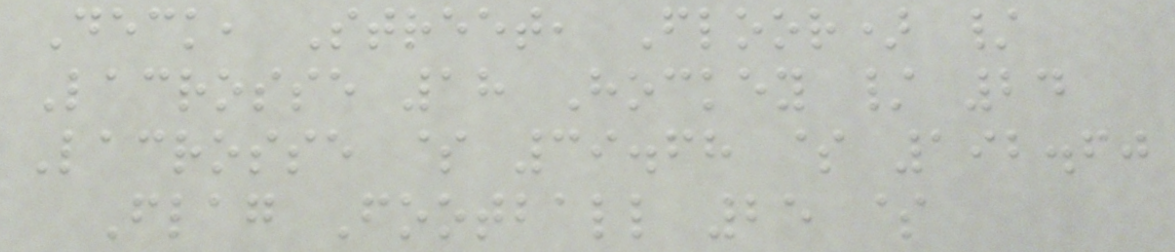Deck, Street, Floor) /
Lacrosse 18 Hockey / 24
Lacrosse $ 39.68 $ 192.60
Flag Football 25 $
